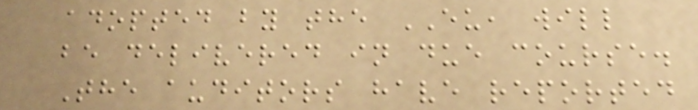adopted by the EU, will
be delivered in due course.
The auditors have reported
